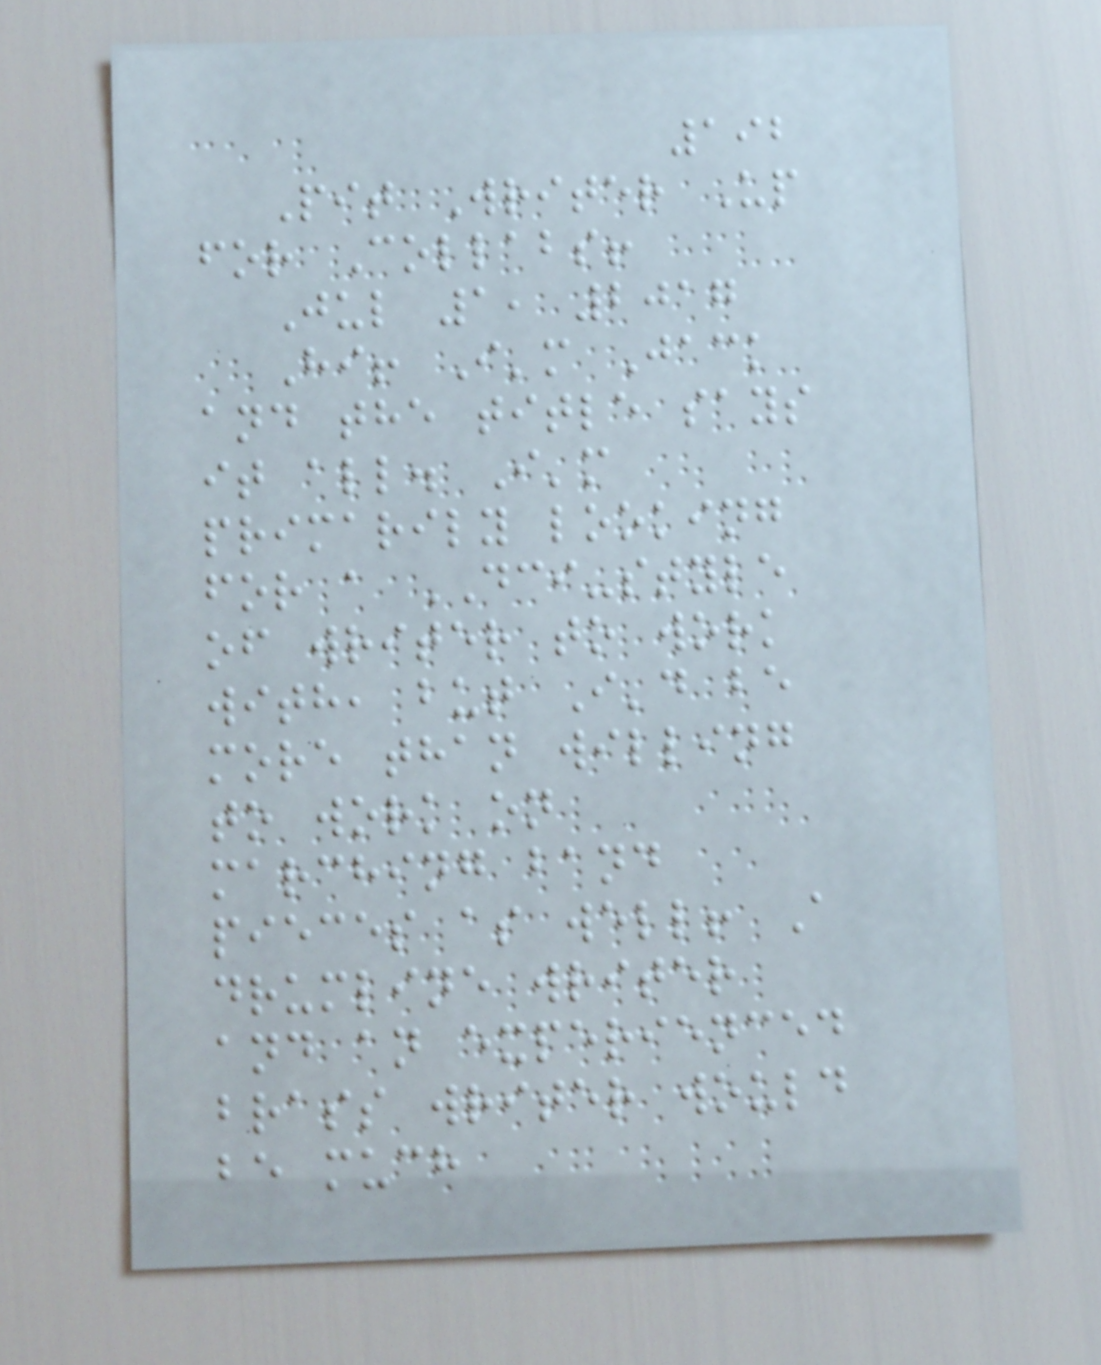192
Pit Writer Up
for Collabs!
Jul 1, 2017
Hi! I'm Jack
and the title says
it all. I'm
primarily looking
for a DCI-style
of writer to work
with, but I'd be
more than willing
to work on
marching band
pieces as well! A
drumline writer
and an experienced
brass writer would
be much
